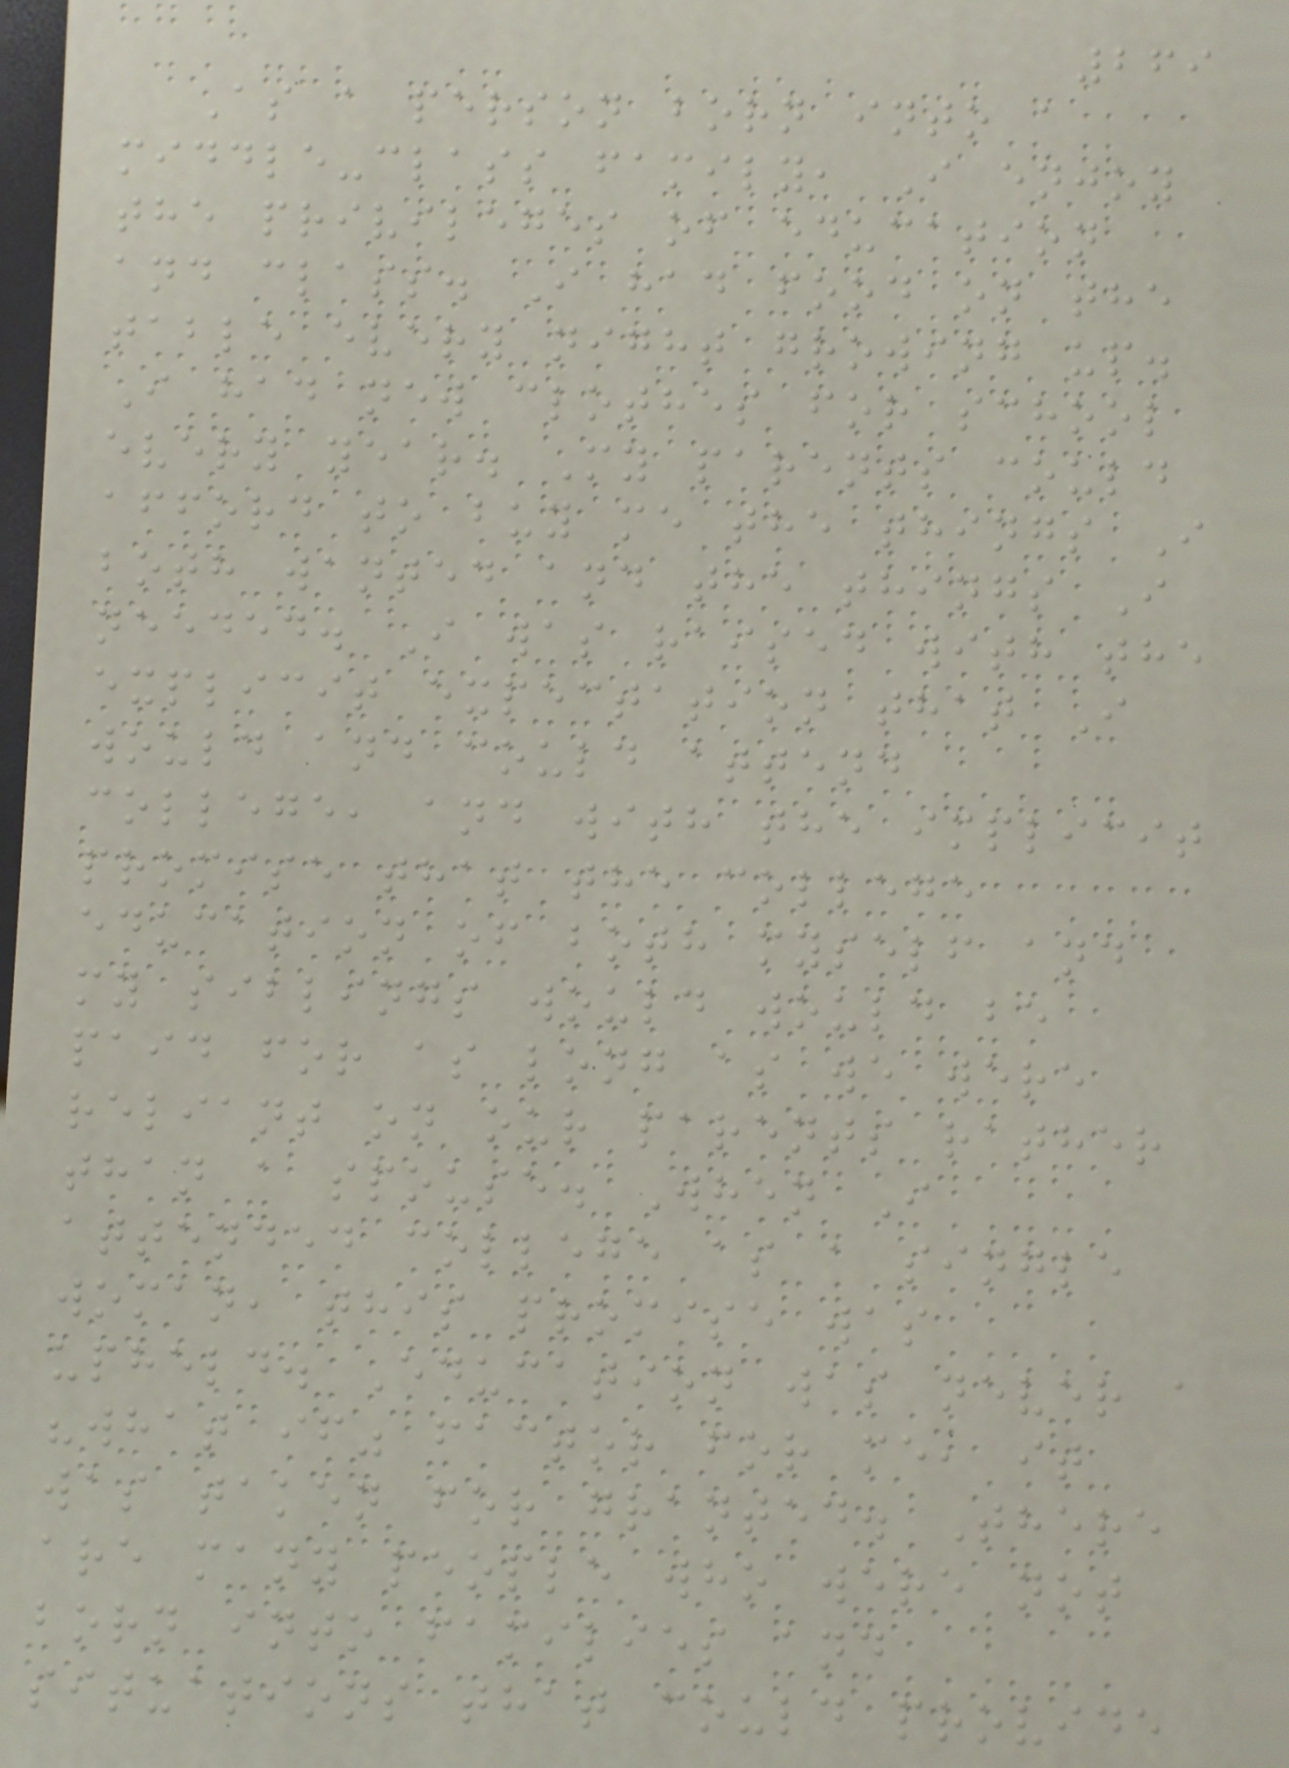269
As a person born into a
middle-class family, I enjoy
the privileges of education
and class. I had food on the
table every night growing up.
I had new clothes for school
every year. My parents could
afford to buy me the things I
both wanted and the things I
needed. I was raised with the
explicit expectation that I
would and could attend
college, and with the implicit
promise that the college
education of both myself and
my siblings would would be
paid for as long as we were
reliant on our parents rather
than a spouse. When I
attended college as a single
woman, this promise was
upheld. Education was never a
"what if" factor for me, it
was taken for granted. There
are many people who were not
born into families and
situations that could provide
